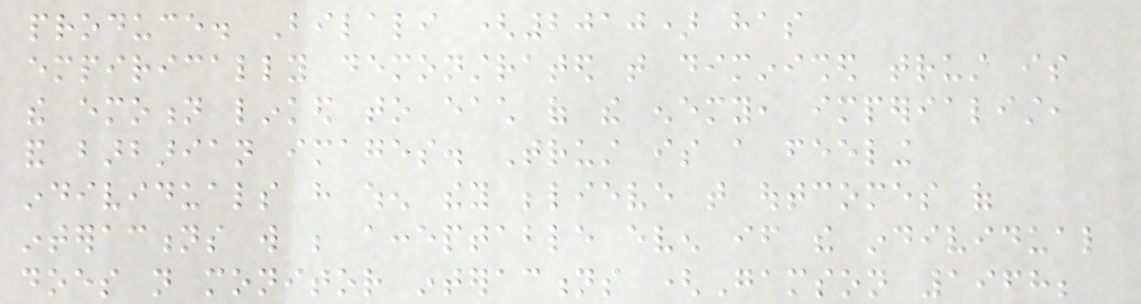produce. Bilali (2010) has
empirically demonstrated that diminished trust is
the emotion linked to each of the enemy, imperialist,
and barbarian images. Trust is a feeling
individuals have when they believe that outcomes of
interactions will be acceptable even if the individual
does not monitor interactions (Gamson 1968;
